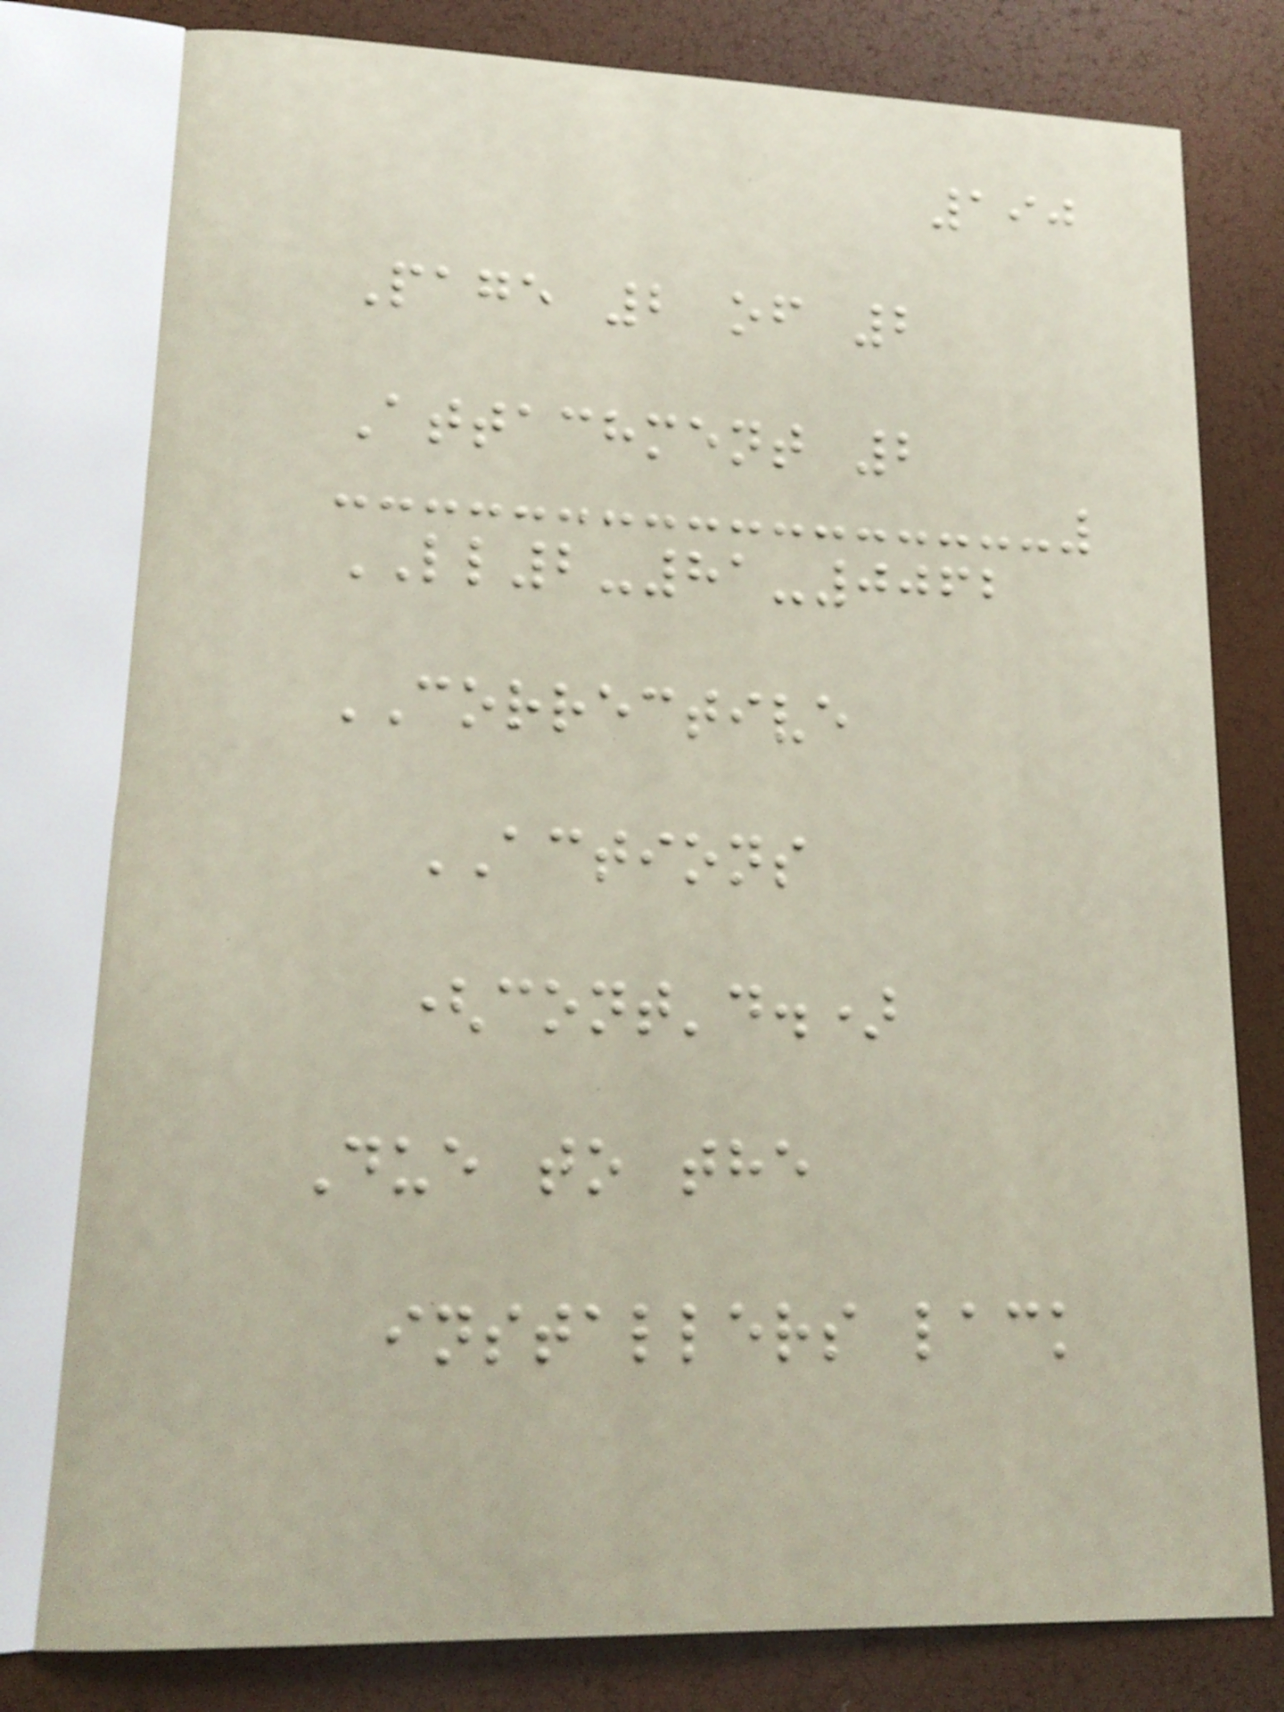190
Page 2 of 2
Attachment 2
LL2-81-0062
CORRECTIVE
ACTIONS
(cont'd.)
Due to the
installers lack
